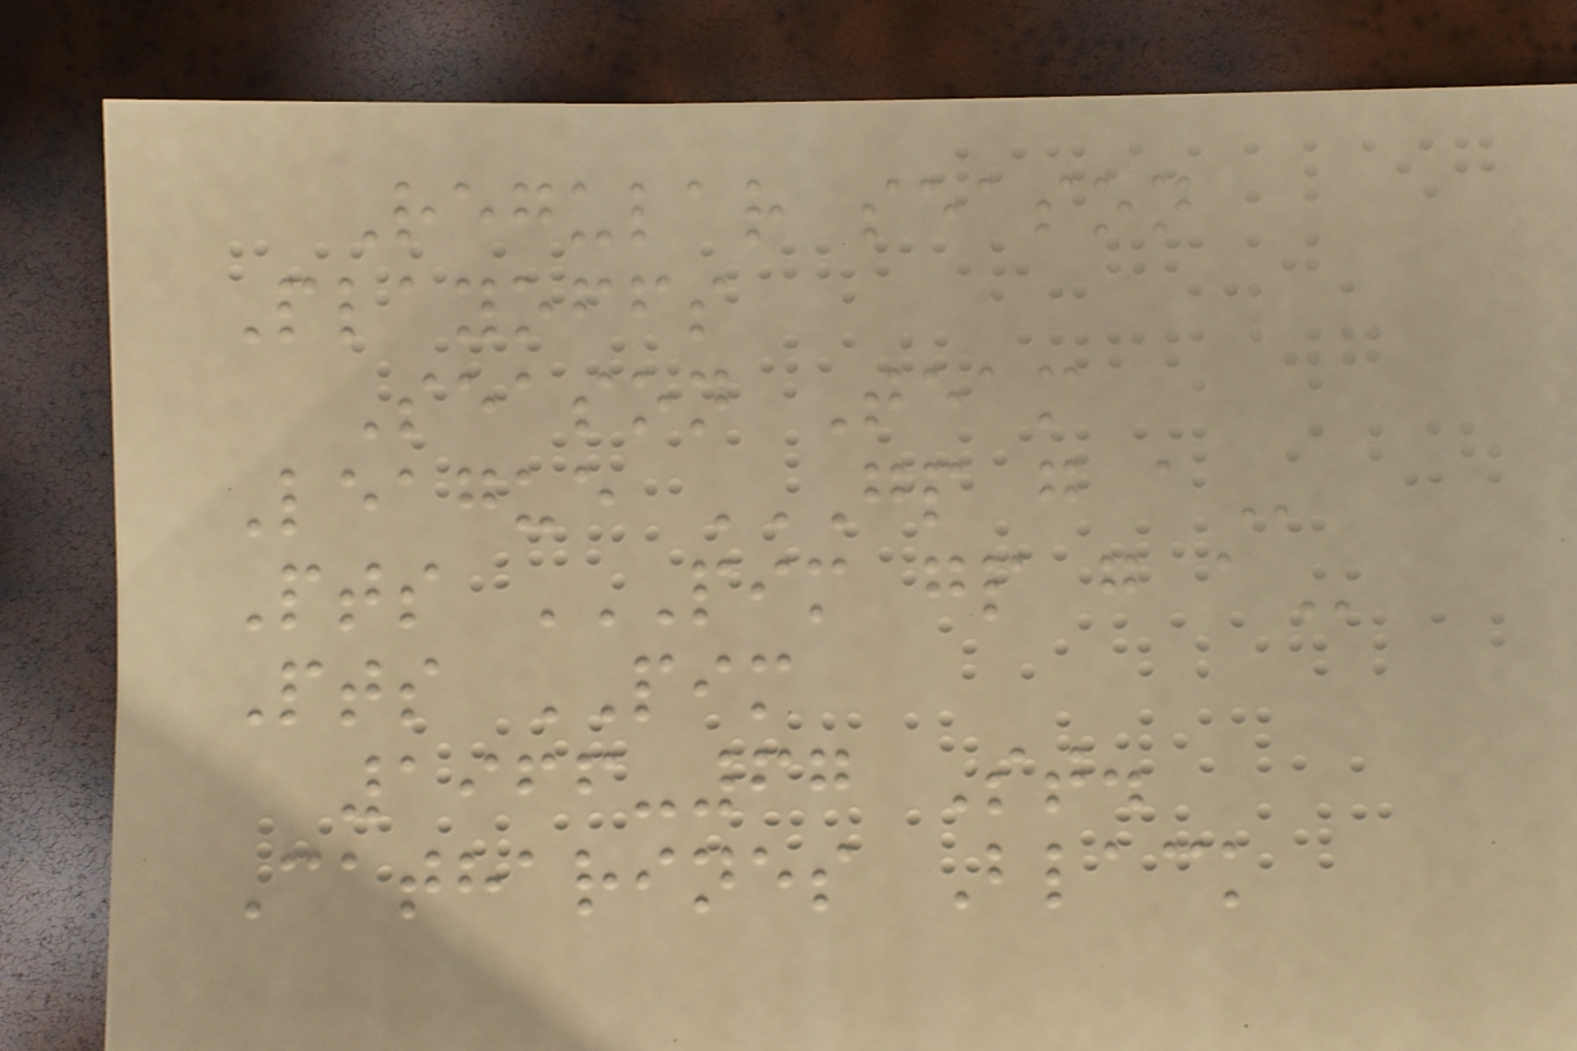Regular season
Playoffs
Season Team
League GP G A
Pts PIM GP G A
Pts PIM
1966-67 St.
Catharines Black
